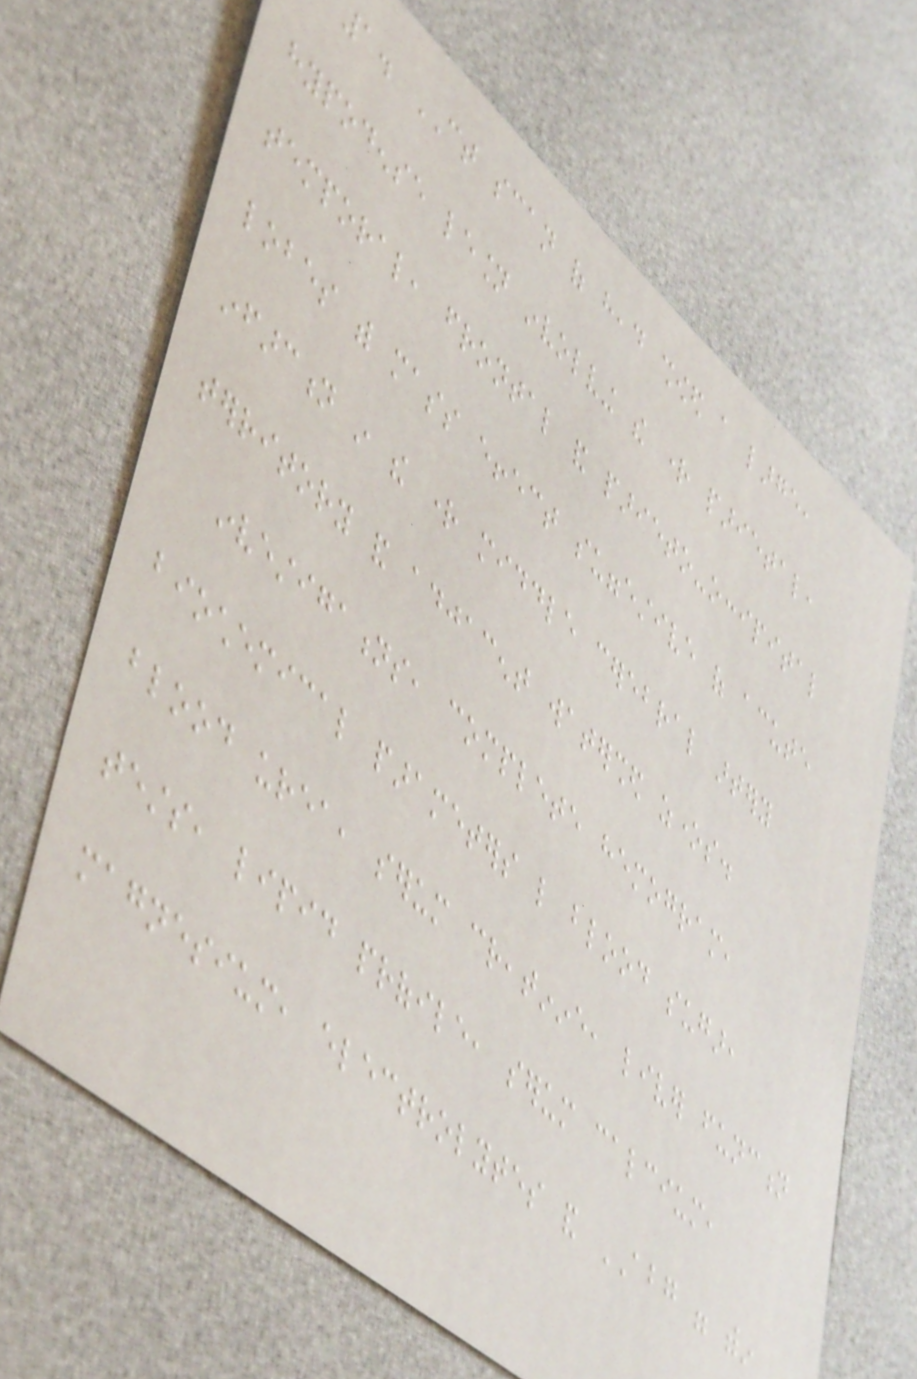1. CT scan of head showed a large,
hypodense lesion involving the right parietal,
temporal, frontal and parieto-occipital
lobes with mass effect suggestive of acute
infarction in the right middle cerebral artery
territory and adjacent watershed zones.
investigations, complete hemogram,
biochemical parameters like blood sugar,
blood urea, serum creatinine, liver function
tests, lipid profile, serum calcium,
magnesium, electrolytes and ABG were within
